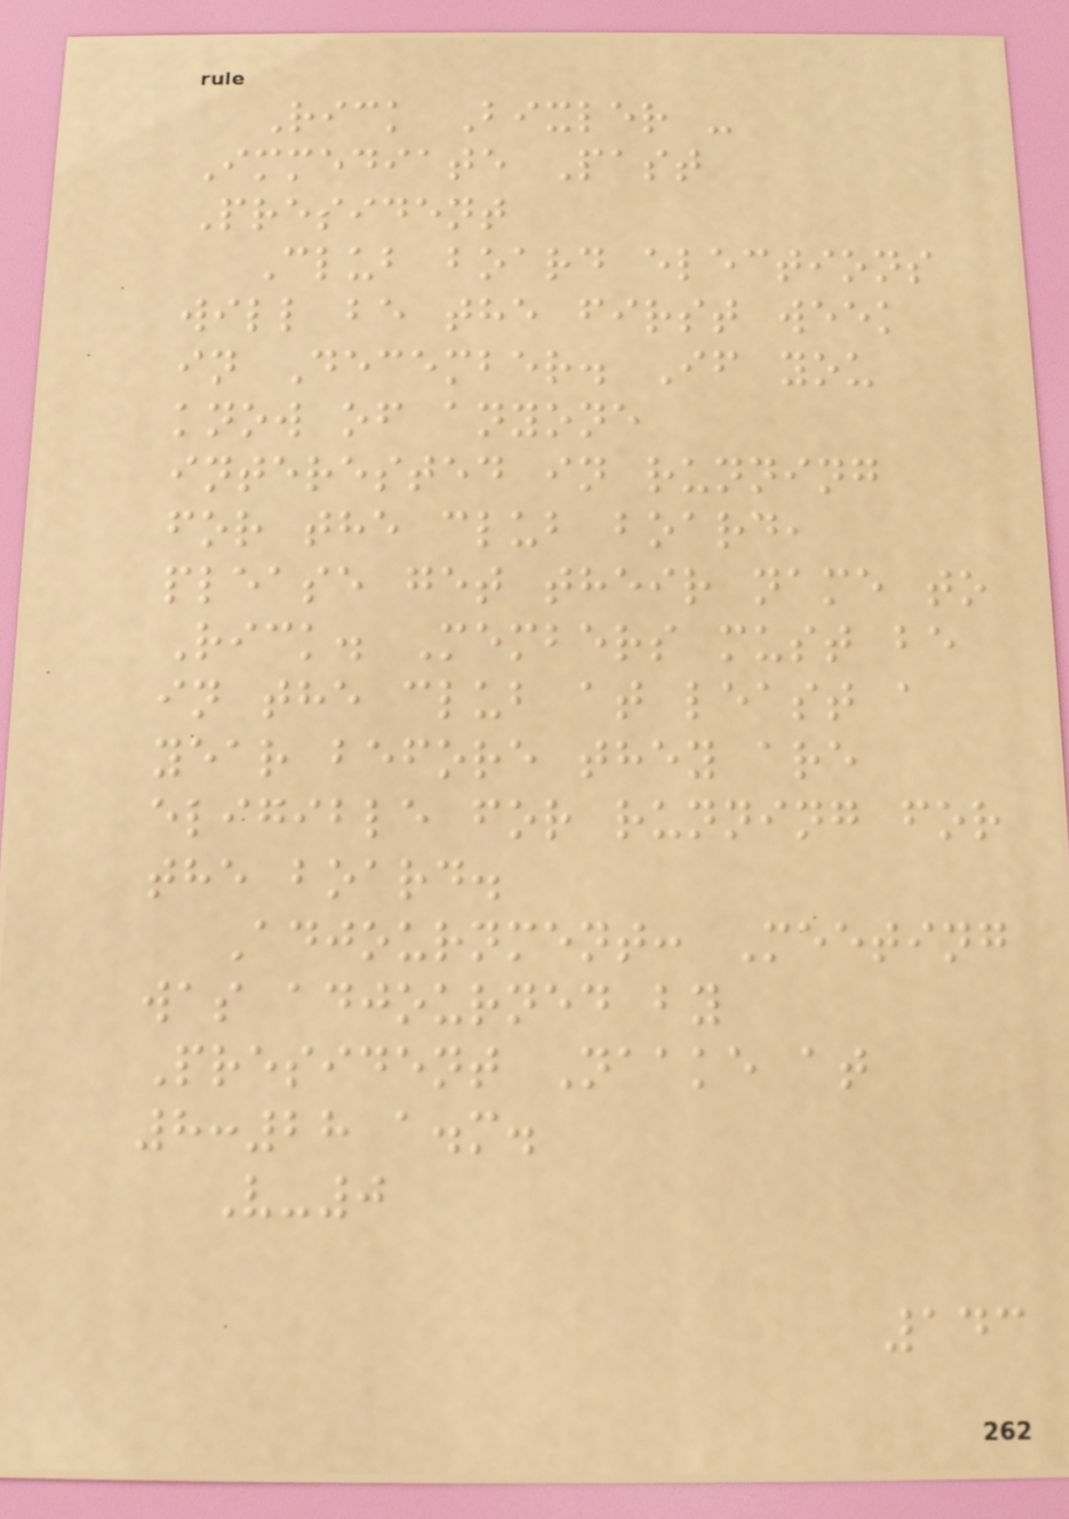Rick Bixler -
Immediate Past
President
Club board elections
will be the first week
in December. If you
know of anyone
interested in running
for the club board,
please get their name to
Rick. Members must be
in the club at least a
year before they are
eligible for running for
the board.
Adjournment: Meeting
was adjourned by
President Naake at
8:28 a.m.
V-0
143
